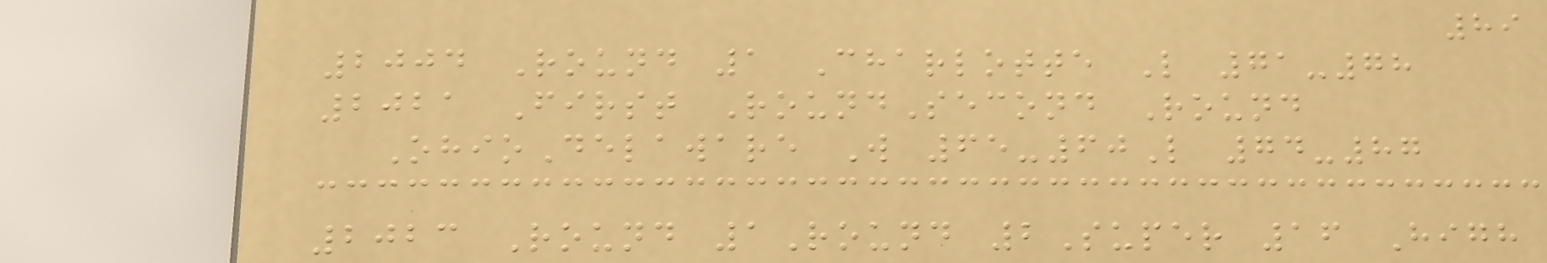89
2004 Round 1 Charlotte L 71-78
2021 First RoundSecond Round
OhioDelaware W 65-60L 74-87
2023 Round 1Round 2Super 16 High
